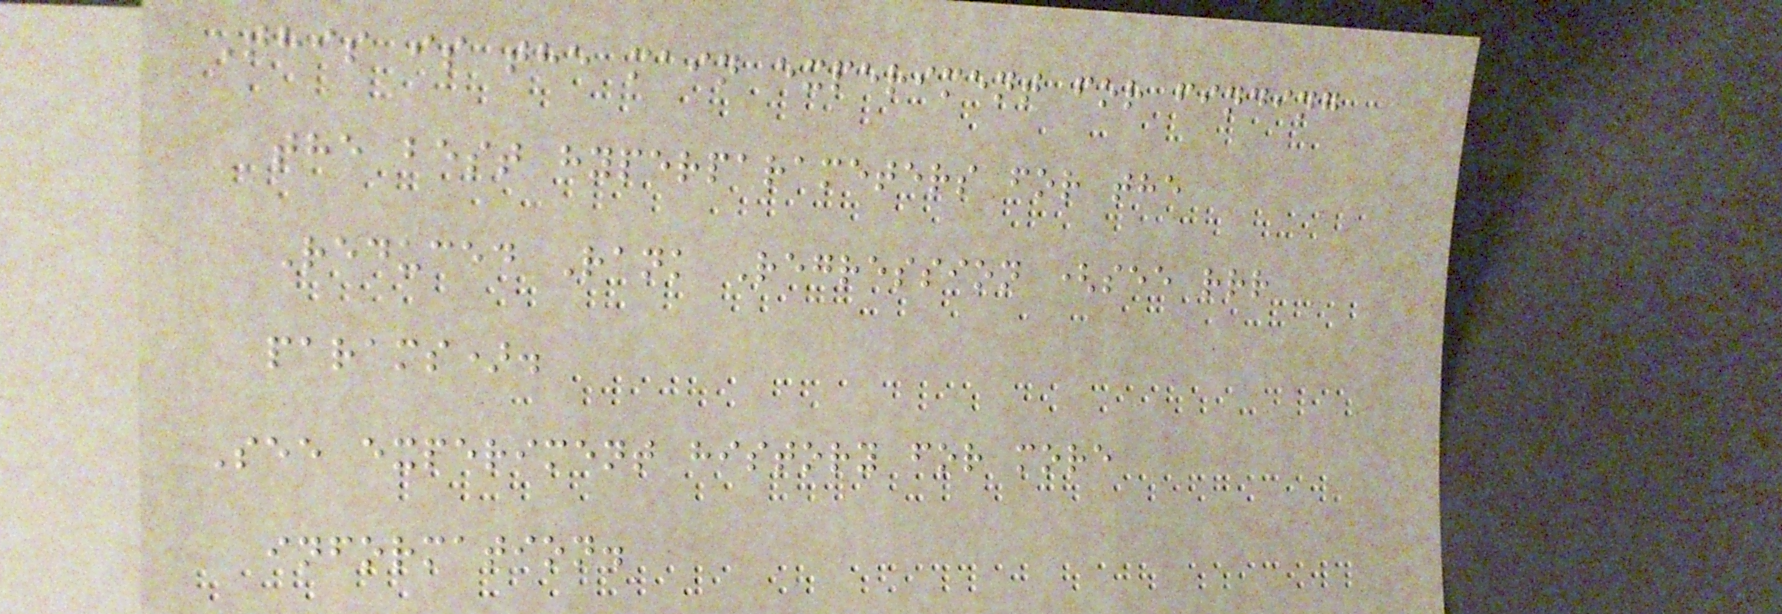This is the main experiment for finding
the best hyperparameters for the
Reduced Rank Regression (see rrr
params).
See experiment history for more
information.
